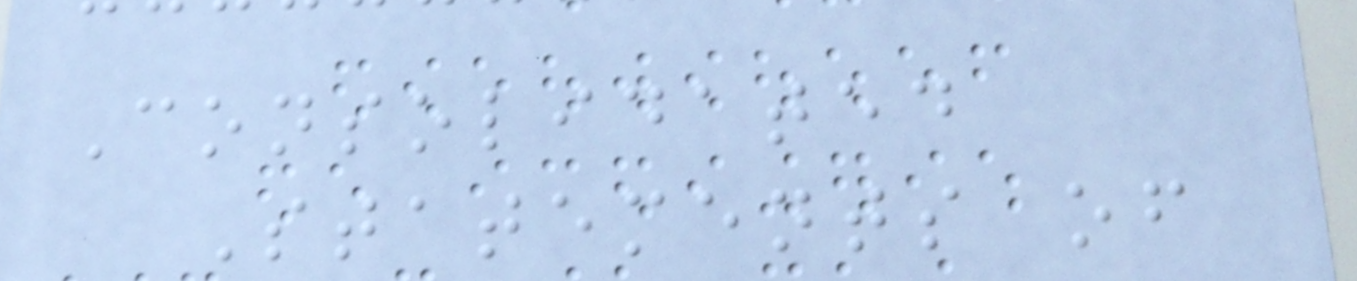Consolidated
Statements of
